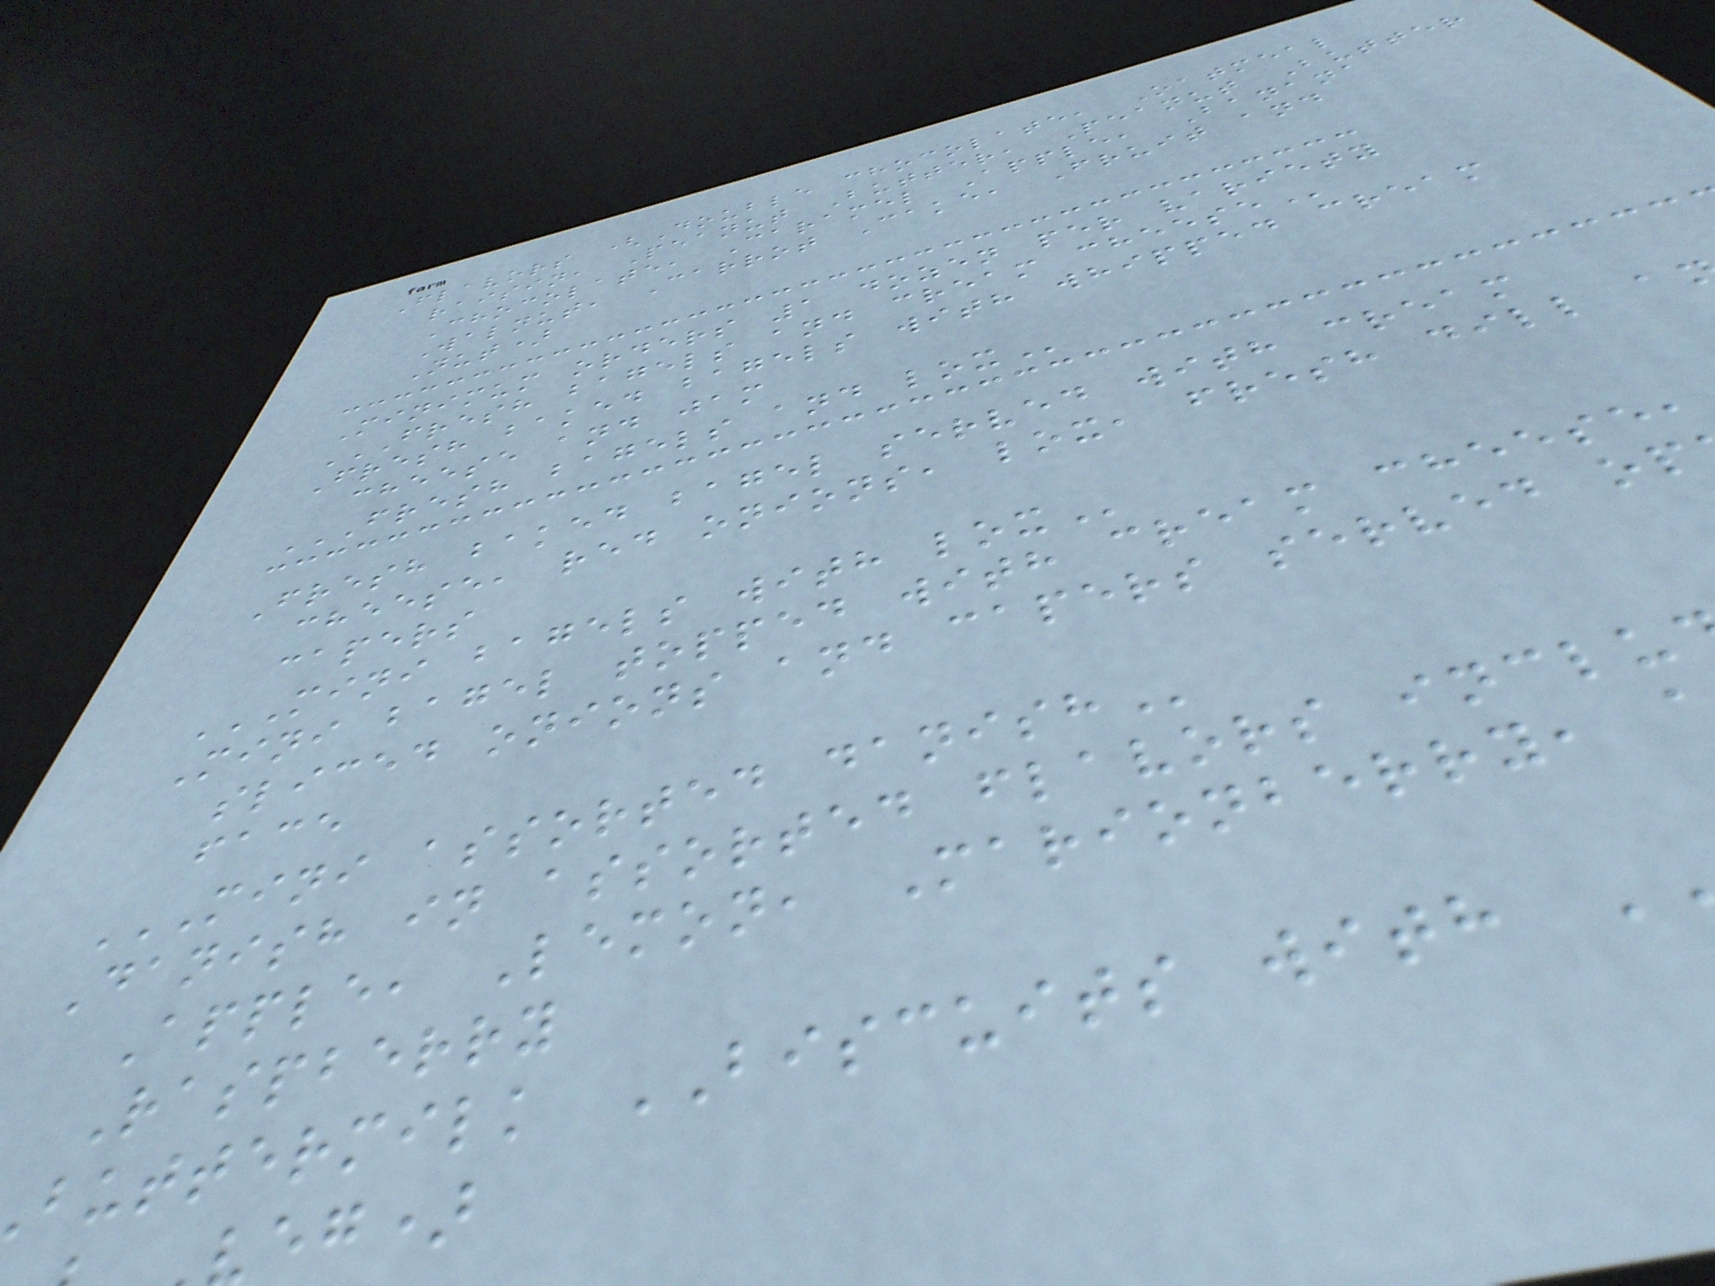Flavors (Double chocolate, Oatmeal
raisin, Peanut Butter, Peanut Butter
Chocolate, Caramel Apple, Banana
Walnut, Carrot Cake, Fruit and
Nut)
Minimum orders 1 dozen per variety
FRESH BAGELS AND CREAM CHEESE
Fresh baked bagels with whipped cream
cheese and jam
FRESH BAGELS AND LOX
Fresh baked bagel served with cream
cheese, red onions, lox, fresh dill a
capers
MINI BAGELS WITH LOX
Mini bagel topped with cream cheese,
sliced onions and capers served op
face
MINI ASSORTED DANISH
Danish in assorted flavors inclu
Apple, Lemon, Marionberry,
Raspberry
buttermilk BISCUITS with
eg)
